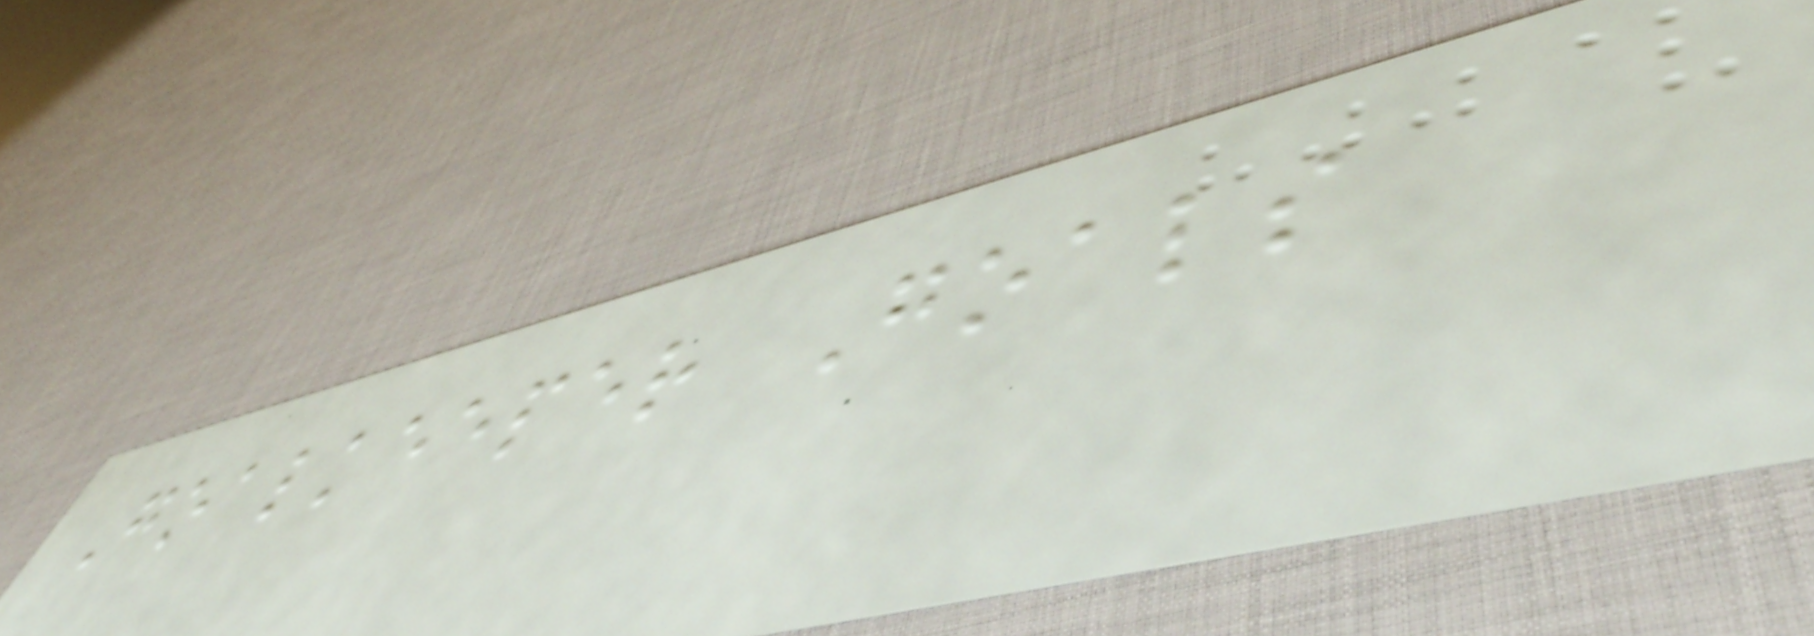Goalkeeper Goals
